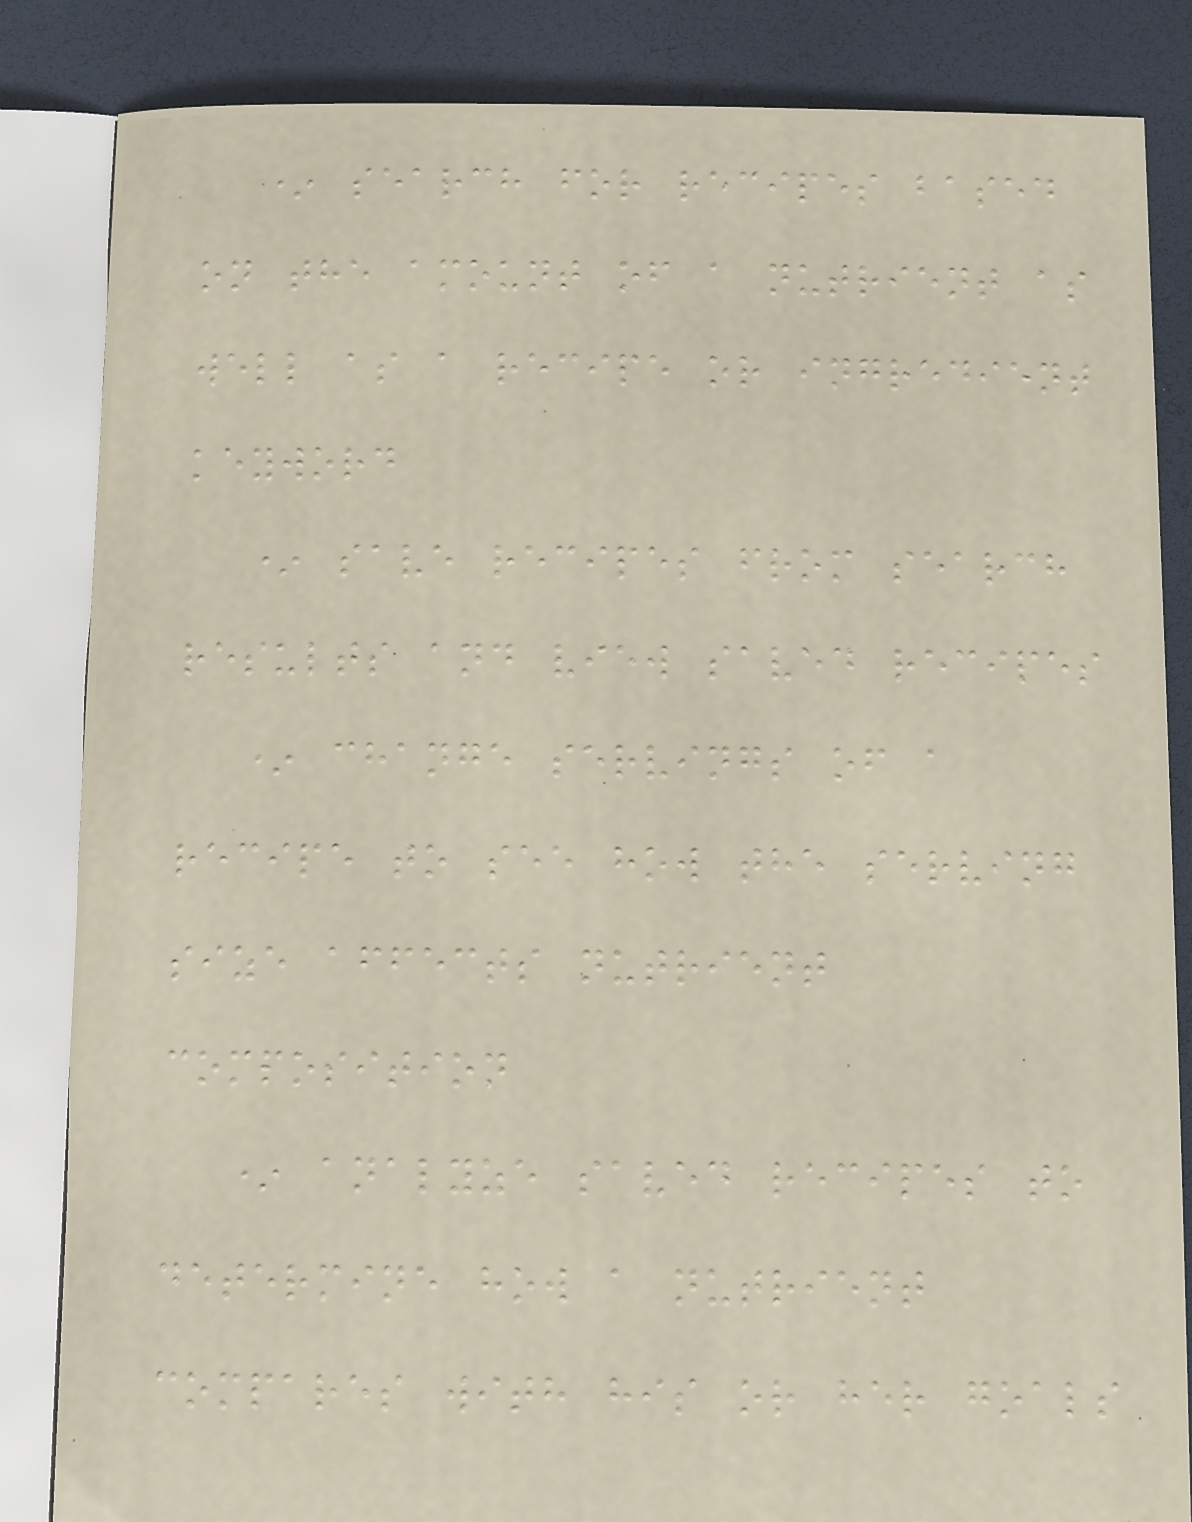* search for recipes based
on the amount of a nutrient as
well as a recipe or ingredient
keyword
* save recipes from search
results and view saved recipes
* change servings of a
recipe to see how the serving
size affects nutrient
composition
* analyze saved recipes to
determine how a nutrient
compares with his or her goals
